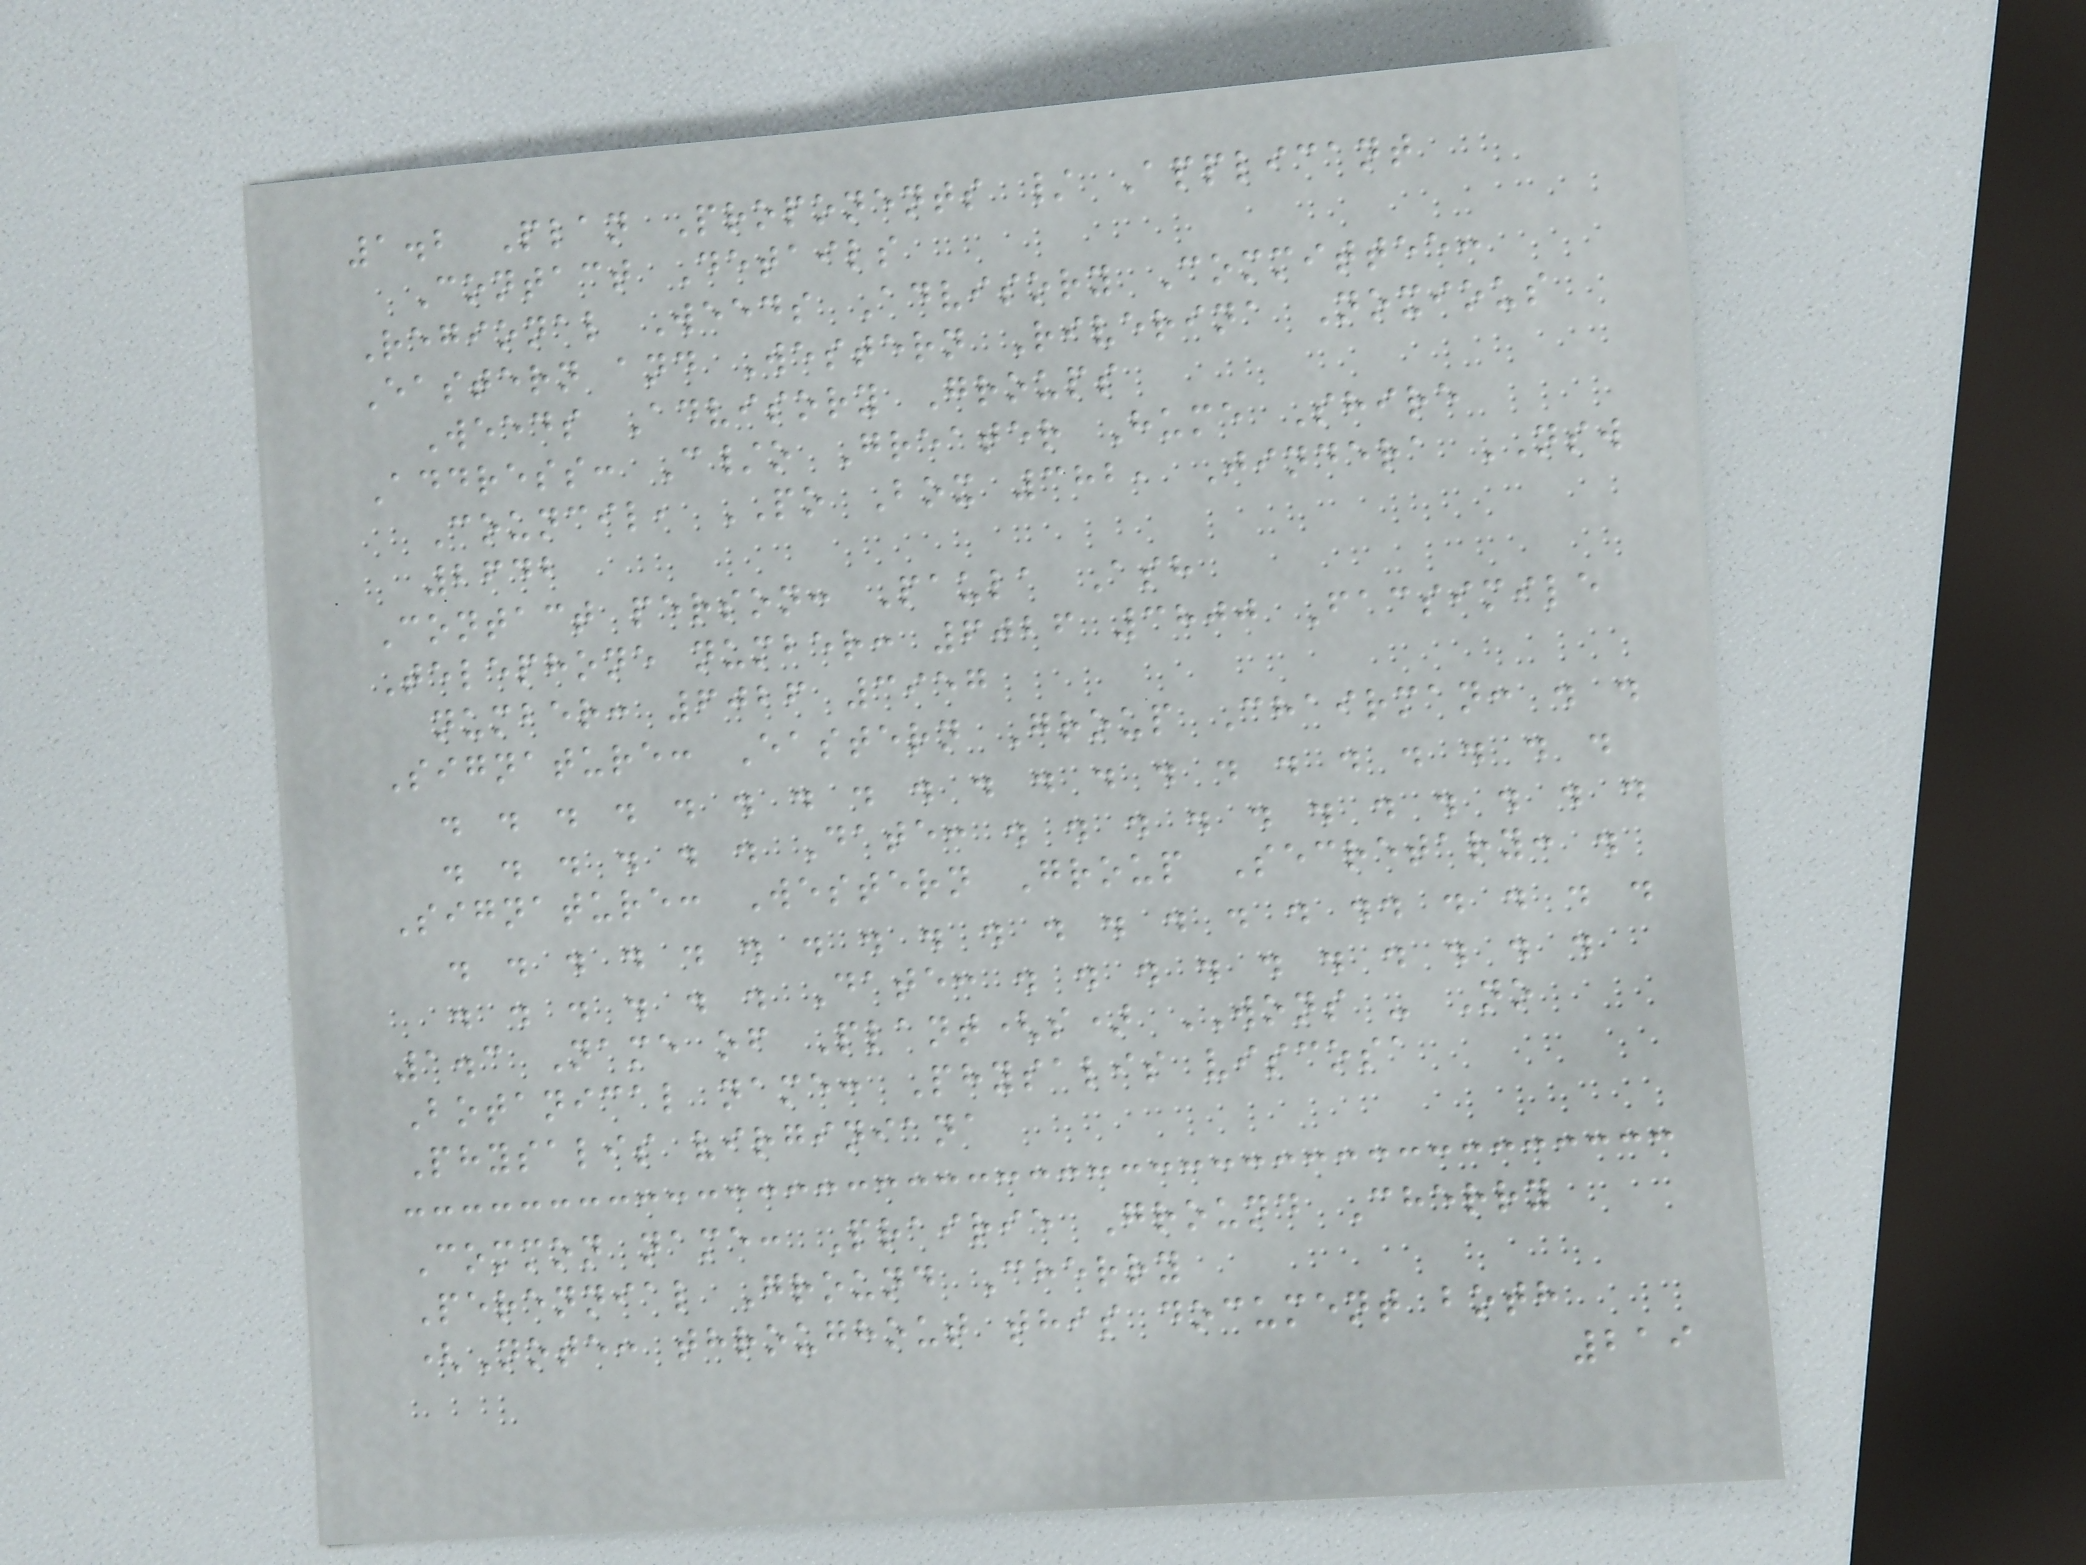1.2 Plan Proponents / Applicant
Contact Details
Regional Weeds Advisory Committee:
Eastern and Western Riverina Noxious
Weeds Advisory Groups
Address: C/o Greater Hume Shire
Council, PO Box 382, Jindera NSW
2642
Contact person: Paula Ash
Telephone number: 6026 3800 Facsimile
number: 6026 3957
Signature: Eastern Group Chairman: . .
. . . . . . . . . . . . . . . . . . . .
. . . . . . Date: . . . . . . . . . . .
Signature: Western Group Secretary: .
. . . . . . . . . . . . . . . .. . . . .
. . . . . . Date: . . . . . . . . . .
1.3 Name of Plant(s) WONS - No
Botanical name: Physalis viscosa
Physalis virginiana
Common name: Prairie Ground Cherry
Perennial Ground Cherry
(Note: throughout this document both
219
